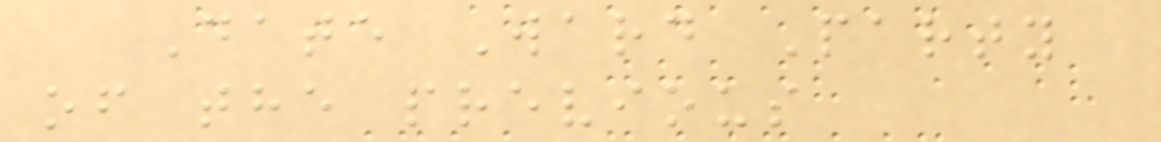Date Ward Party
of the previous
